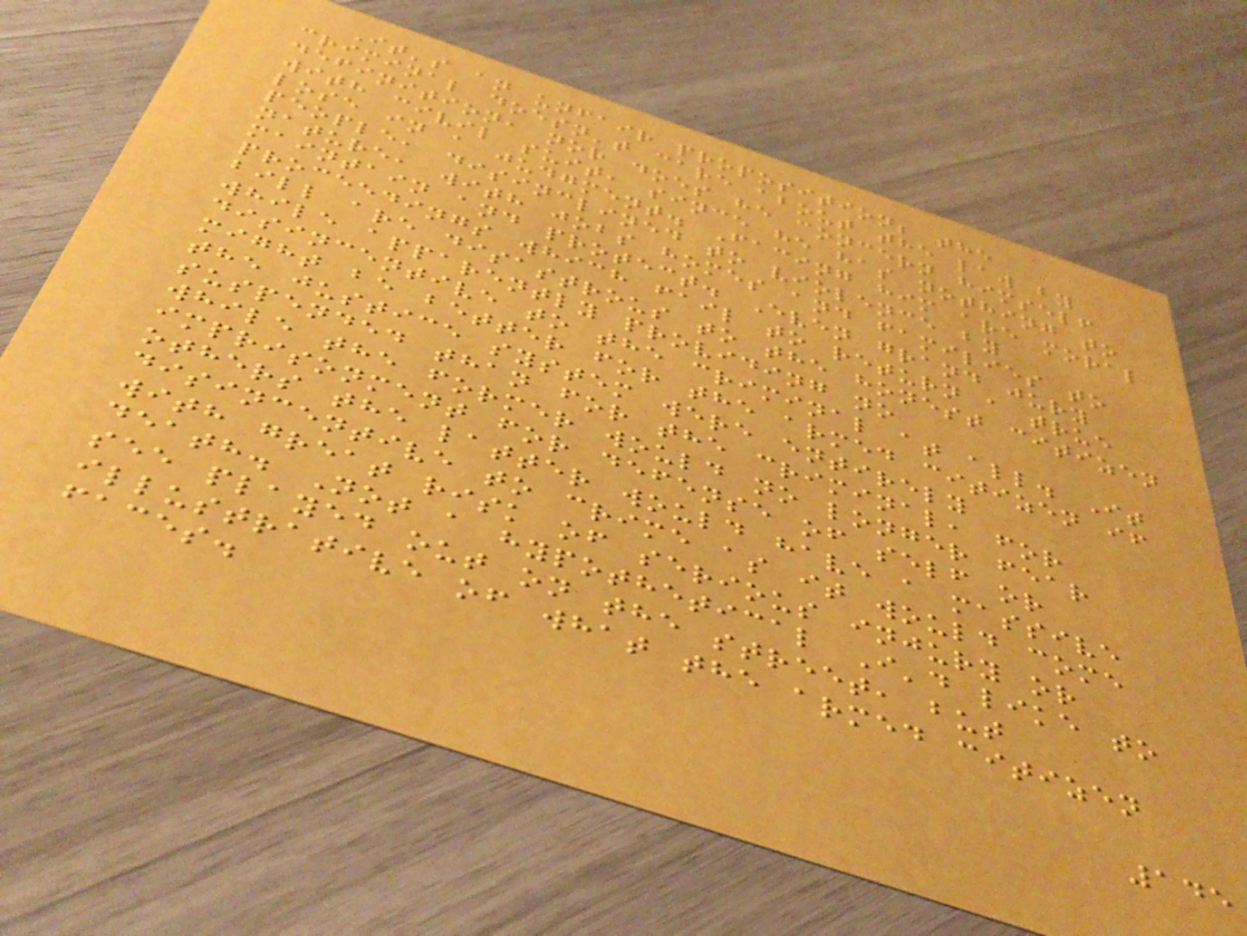It's an unfair proposition; the
criminal doesn't care about the law by
definition, nor does he concern himself
with civil suit, since he has nothing to
lose in a judgment. Facing him are moral
people, disinclined to violence by
nature, with jobs homes and families to
maintain and protect. Even grand jury
proceedings which fail to return a true
bill are disastrous to the honest citizen
while apparently providing no
disincentive to the criminal at all. It
might be better for the armed citizen if
the justice system were entirely
suspended than for the criminal, for
while the former would no longer fear
imprisonment for defense of self or
others the latter would have a massive
disincentive to crime as it would come
with great risk of serious injury or
death. Not a hypothetical I'd like to
see played out on the street, but
illustrative of what the armed citizen
faces.
145
